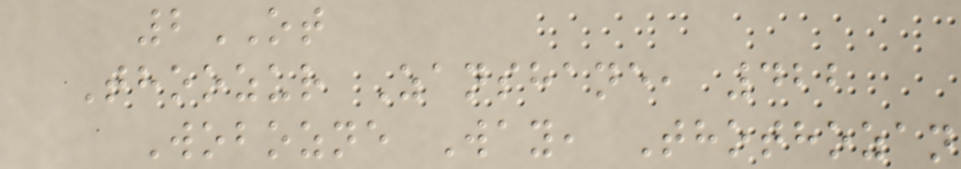2OT
Thoozur Zanshane, 422
Wobozne Way, Thothozan
